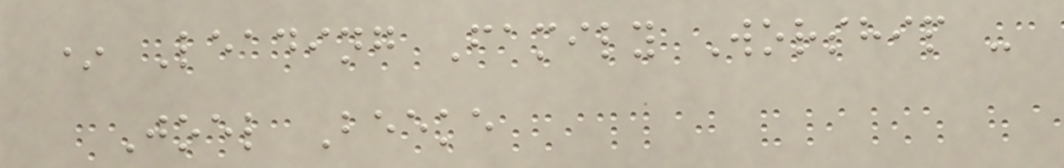* Leading Family Worship -
Joel Beeke
